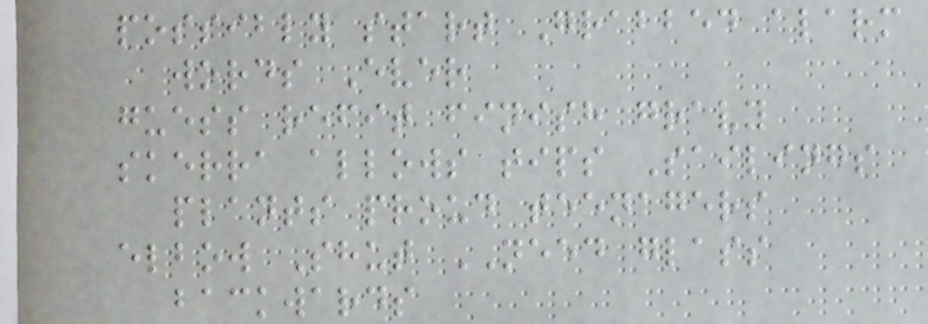possibly start Grabbed alarm
words Ever
guess refit finish gravy
skerra allows tips Sailings
plants proud teenagers
elbow Shut NEED glass
backwards
